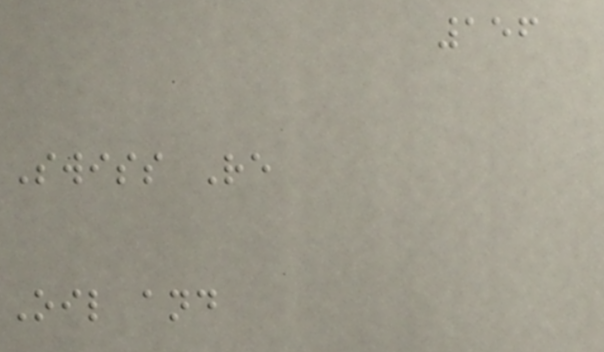156
Swiss Re
Oil and
